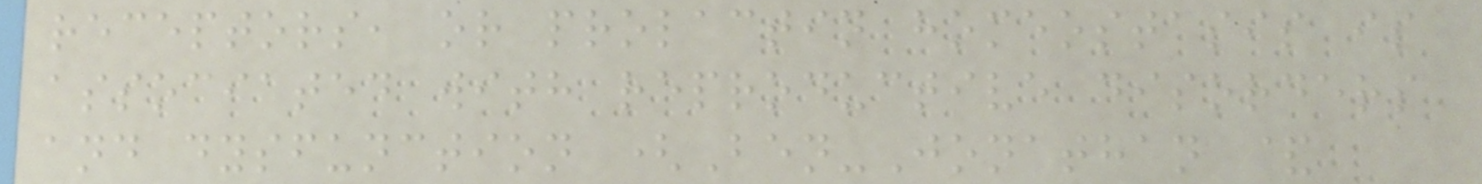receptors, or prolactin homeostasis is
associated with reproductive disorders
and dysfunction (Ben-Jonathan &
